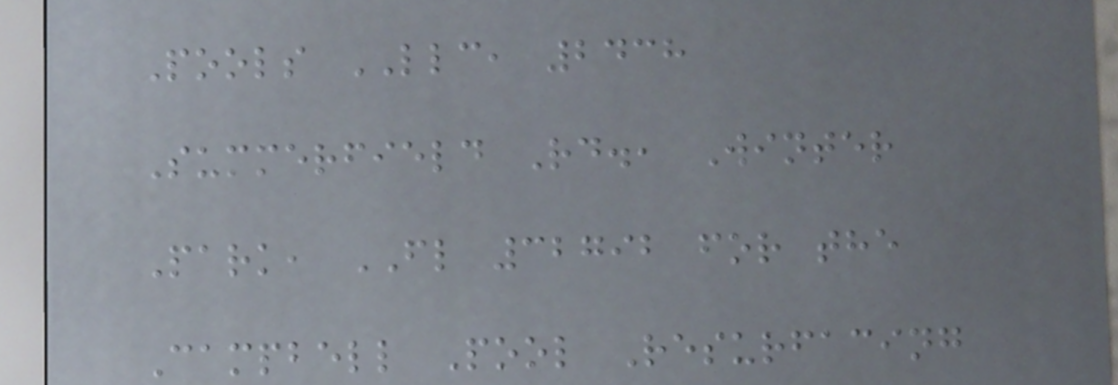Pools LLC, 2438
Summerfield Rd., Winter
Park, FL 32792 for the
Campbell Pool Resurfacing
